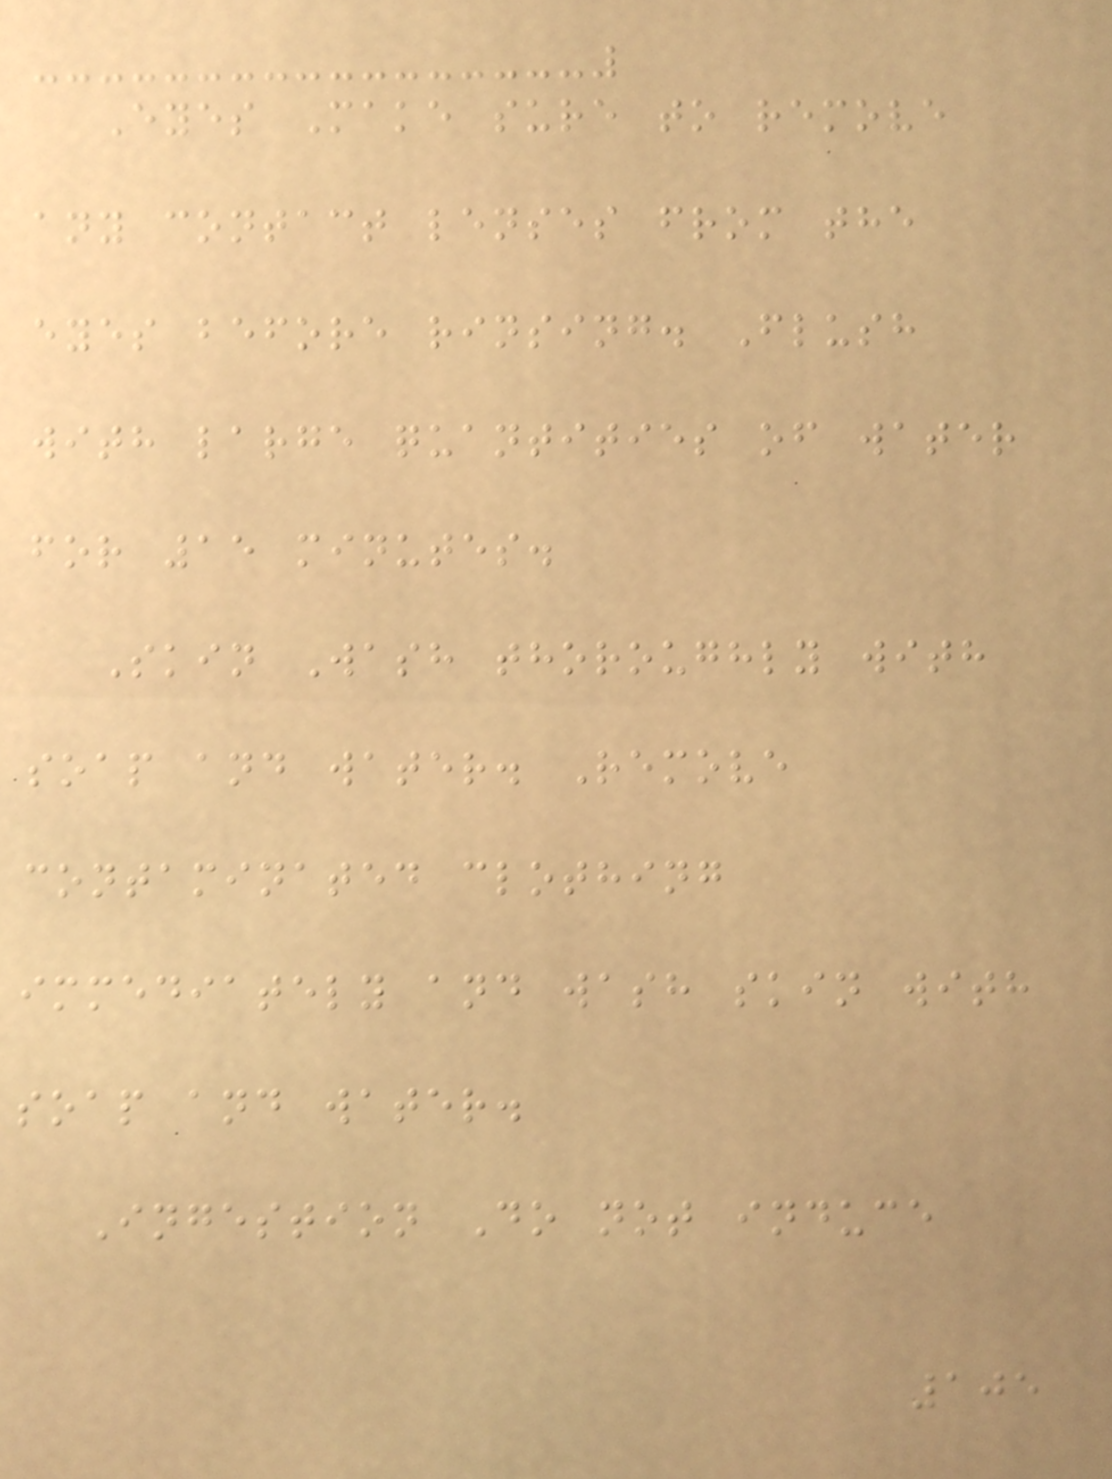Eyes Make sure to remove
any contact lenses from the
eyes before rinsing. Flush
with large quantities of water
for 15 minutes.
Skin Wash thoroughly with
soap and water. Remove
contaminated clothing
immediately and wash skin with
soap and water.
Ingestion Do not induce
105
